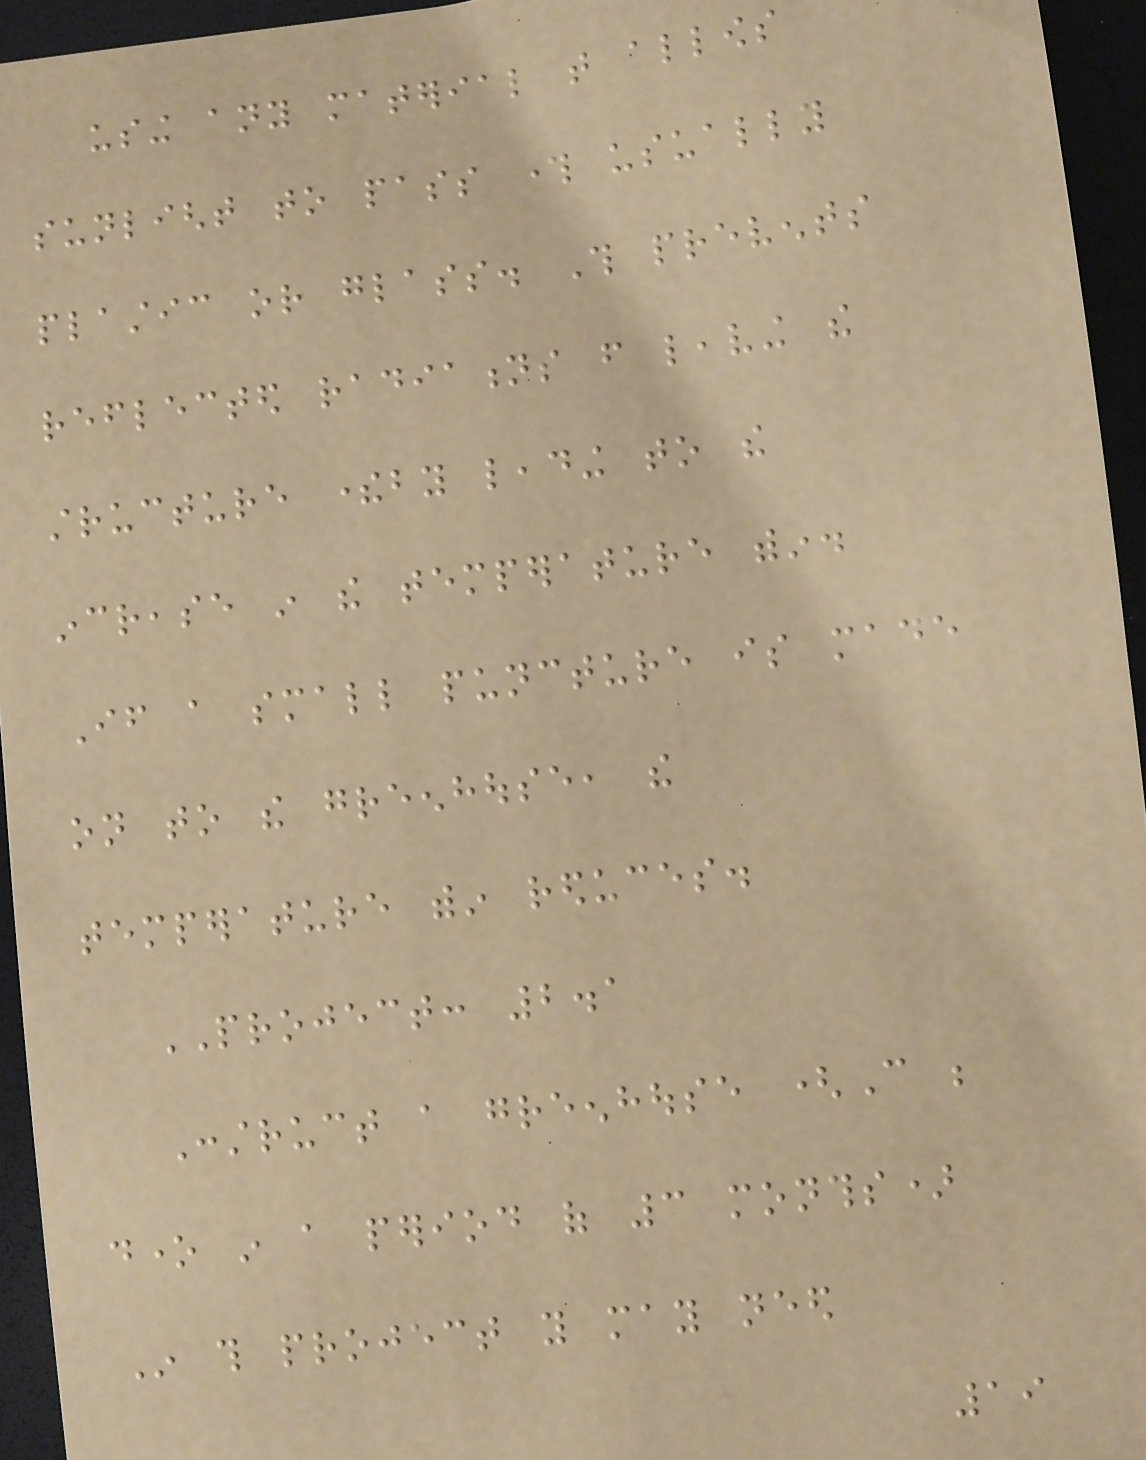using any material that allows
sunlight to pass through usually
plastic or glass. This prevents
reflected radiations from leaving the
structure thereby leading to the
increase in the temperature within.
If a small puncture is made
on to the greenhouse, the
temperature within reduces.
PROJECT: 2.1
Construct a greenhouse (Can be
done in a period of 3 months)
In this project you may need
19
